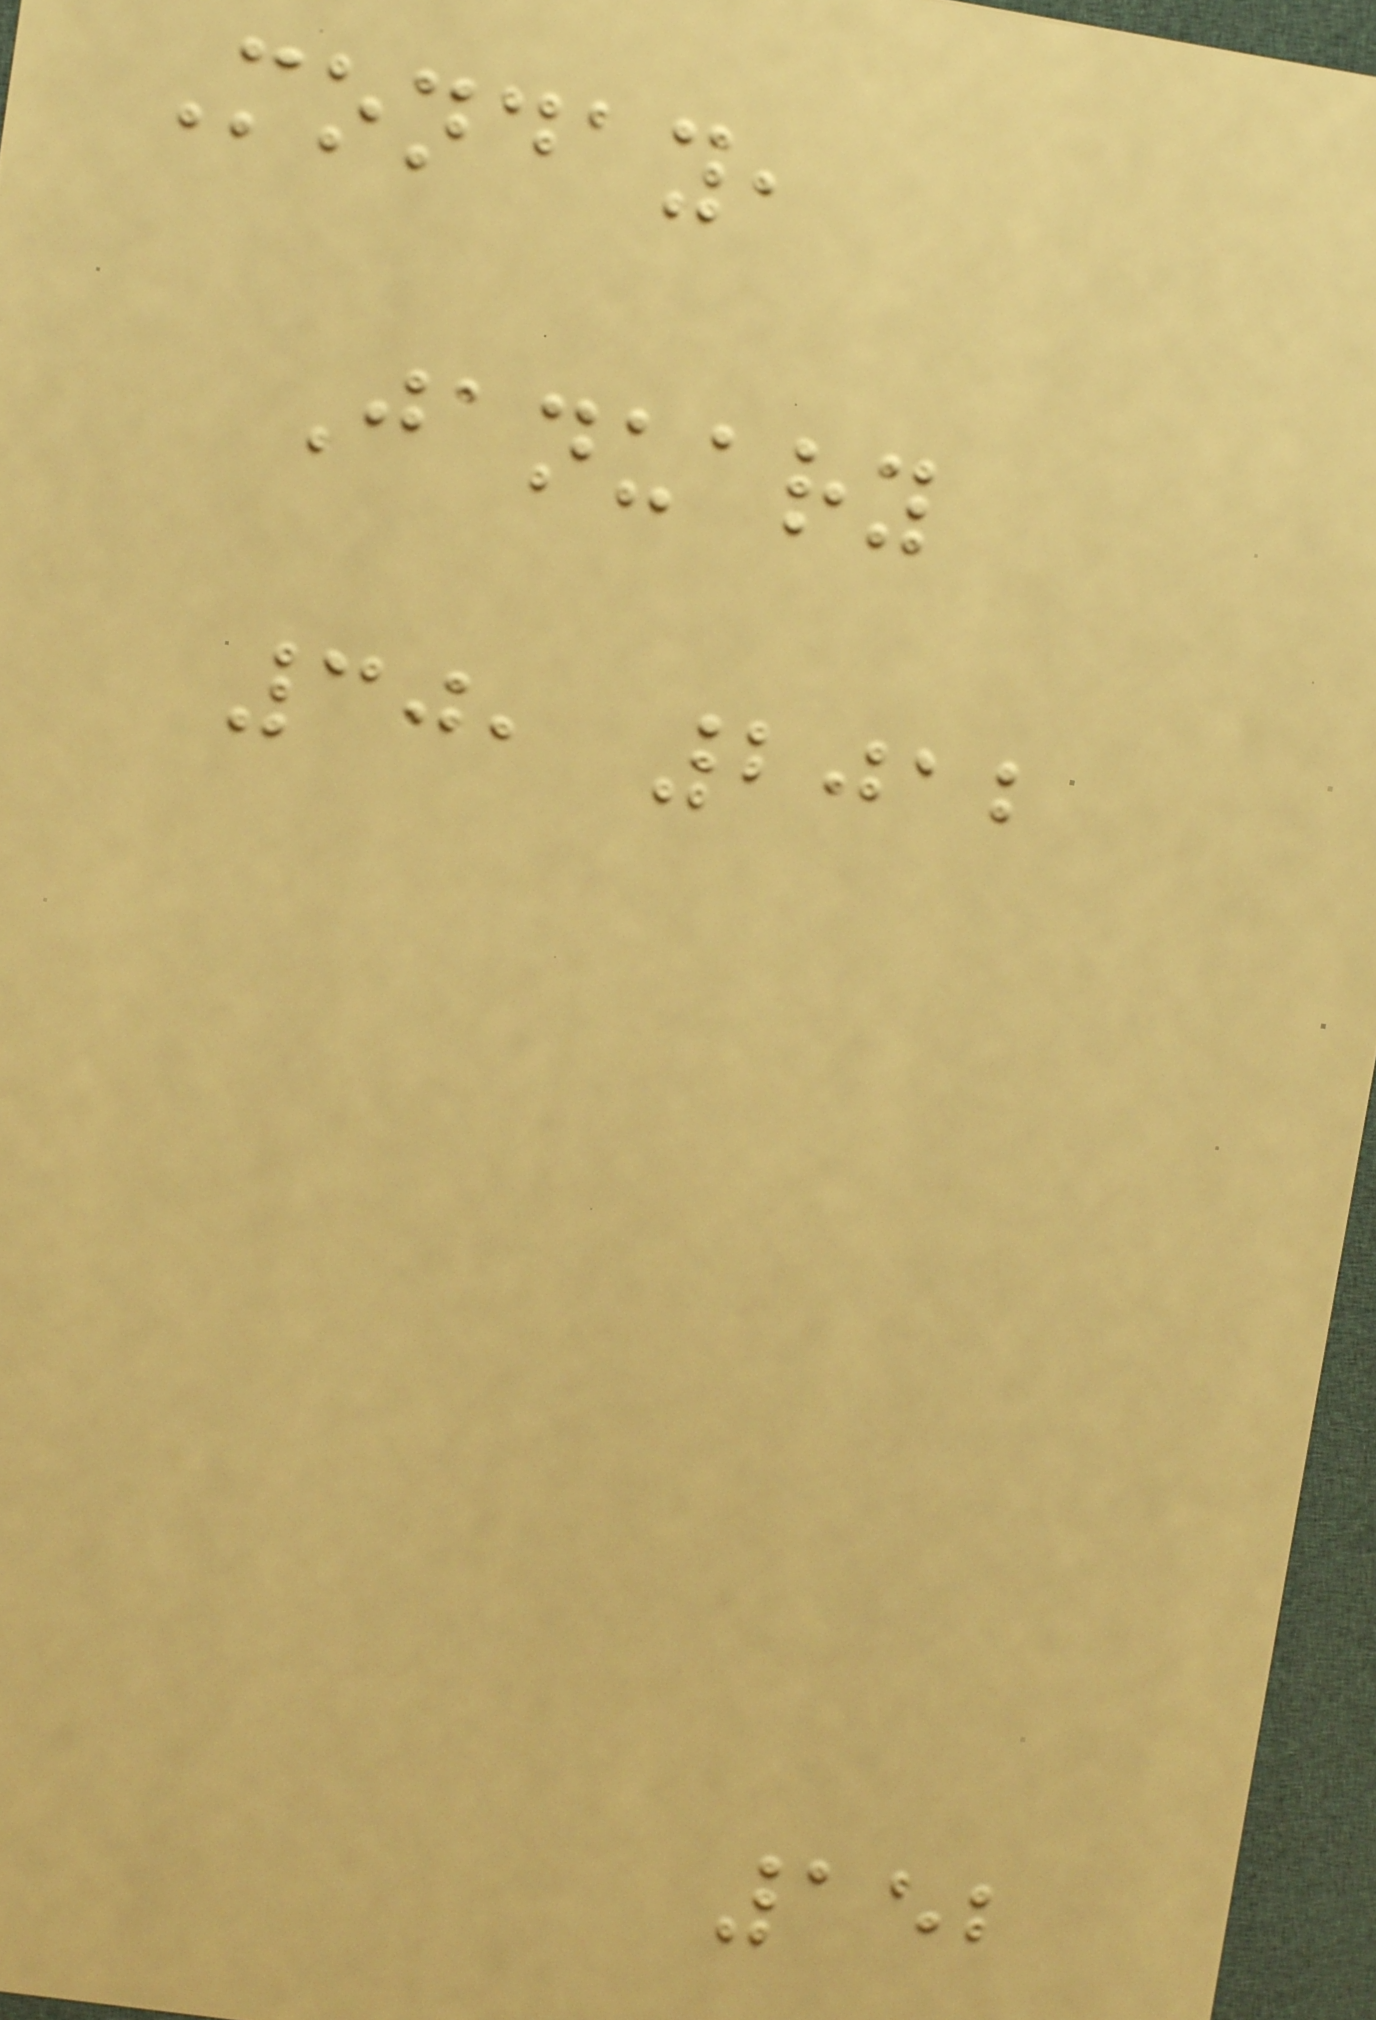Monday,
January
30, 2012
152
